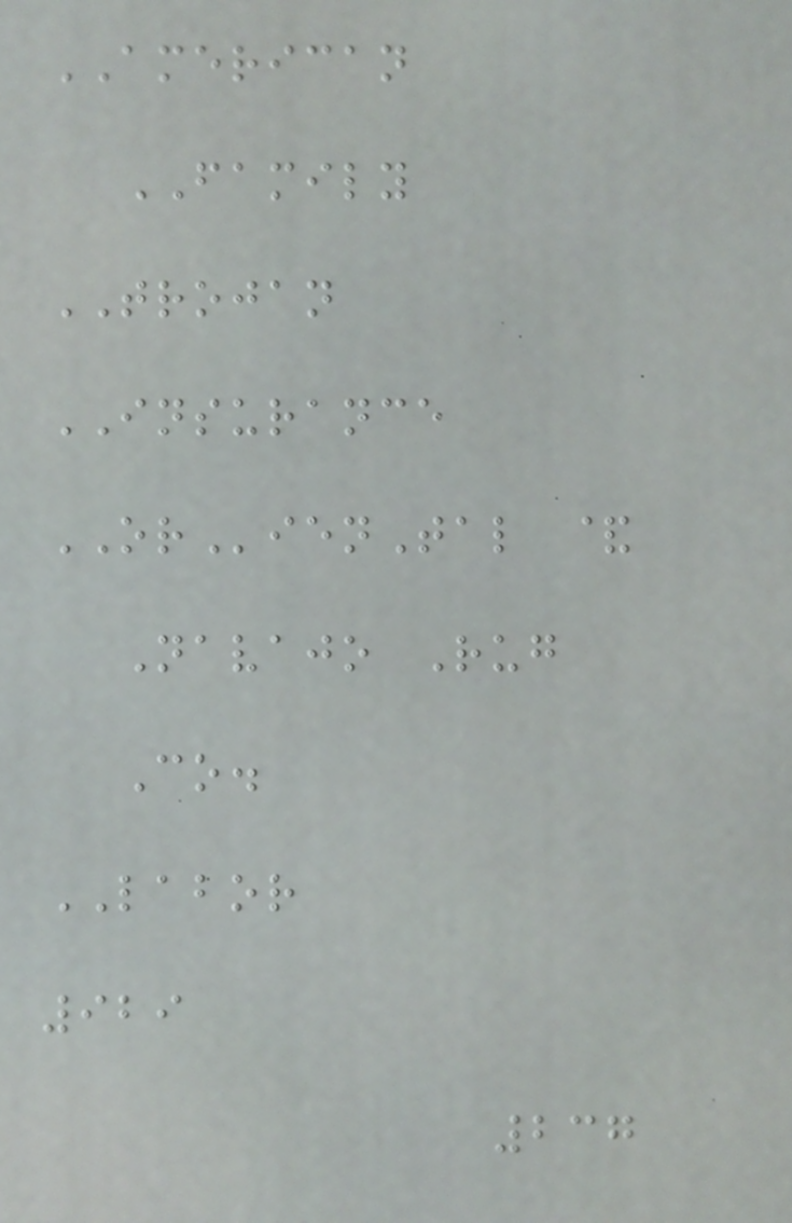AMERICAN
FAMILY
TROJAN
INSURANCE
ORienTal &
Navajo Rug
Co.
LABOR
929
237
